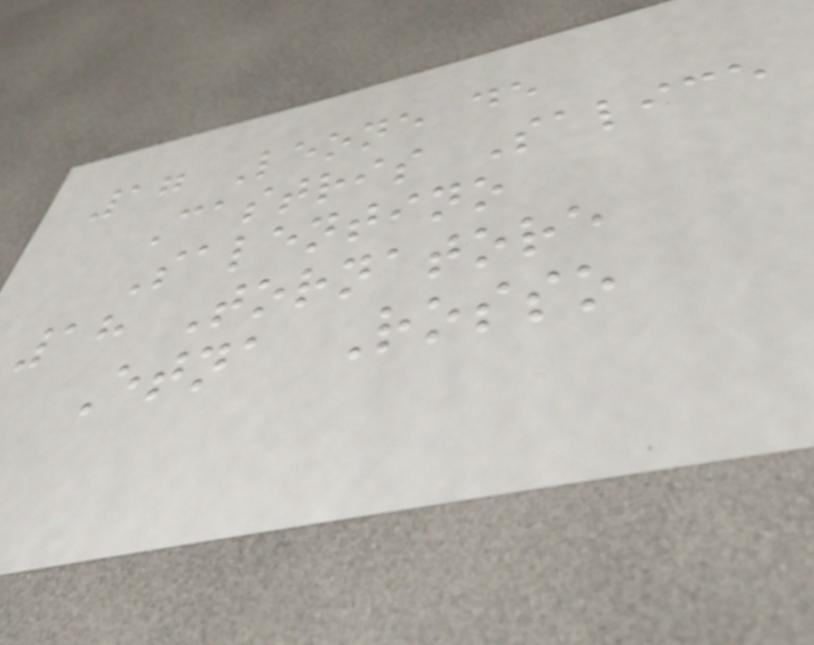17 Leone de
Castris Salice
Salentino
18 Tornatore
Etna Rosso
